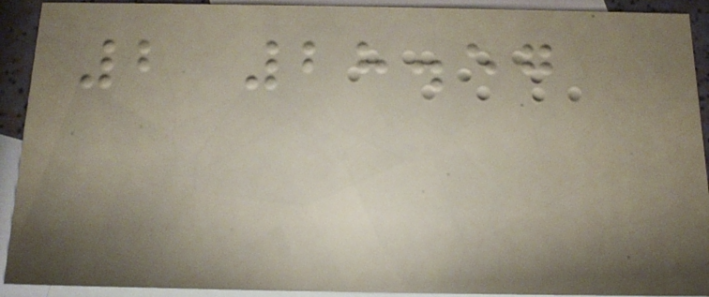2 28.57
